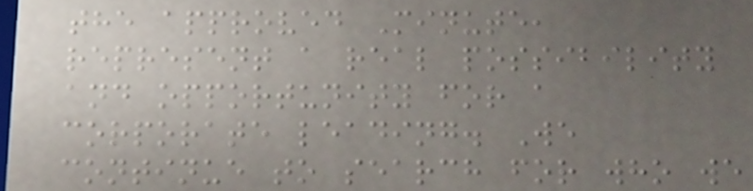the approved Minute,
represent a real possibility
and opportunity for a
corporate leading. We
continue to search for who we
